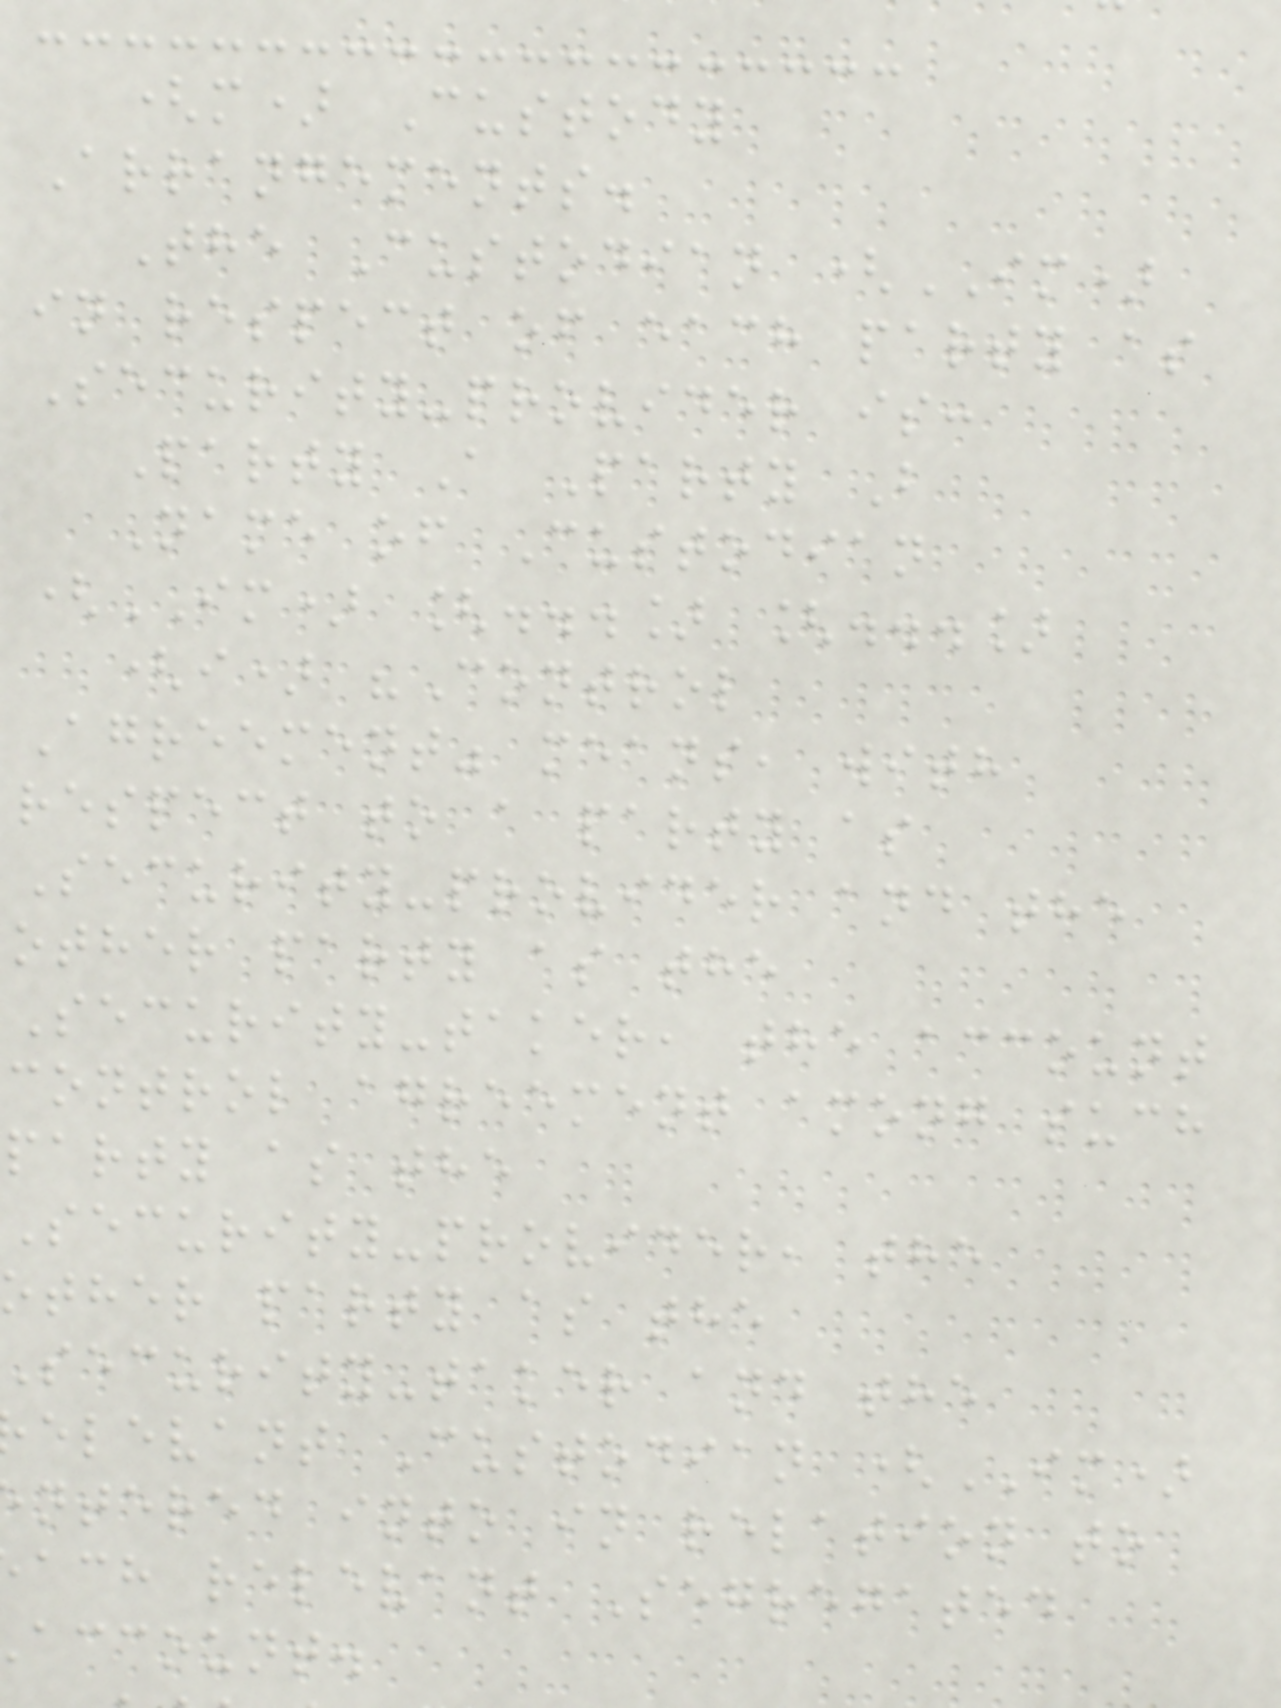(m) Custody
Arrangements.
The Custodian (IM)
in respect of each party as
Security-provider is:
Party A Party B
Name of Custodian
(IM) [...] [...]
(i) "Control
Agreement" means, with
respect to a party as
Security-provider and the
other party as the
Security-taker, the account
control agreement among such
party as the
Security-provider, the
other party as the
security-taker and the
elevant Custodian (IM)
ntered into in relation to
ach relevant Segregated
account.
